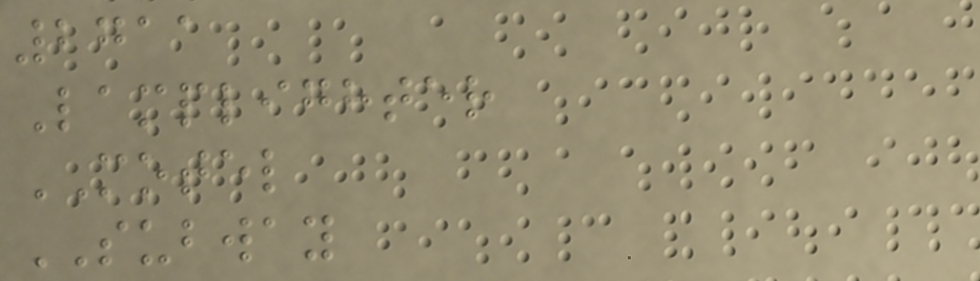2711
Lamplighter
MOTEL
SUBWAY
